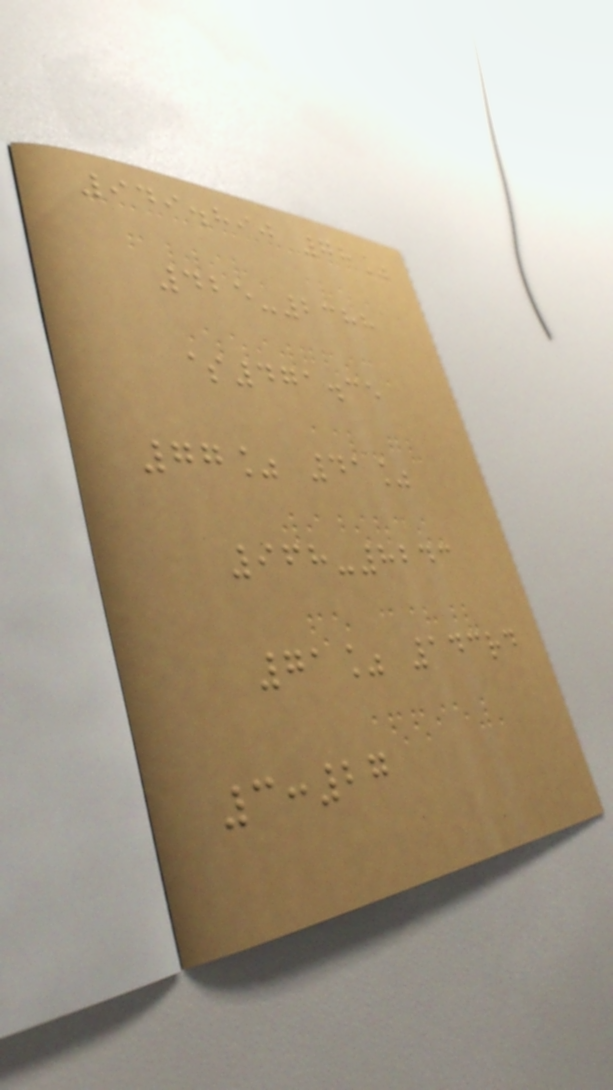949.890 78%
425-2388
$471.35
77% 41%
968-8243
71% 143rd
3:27
